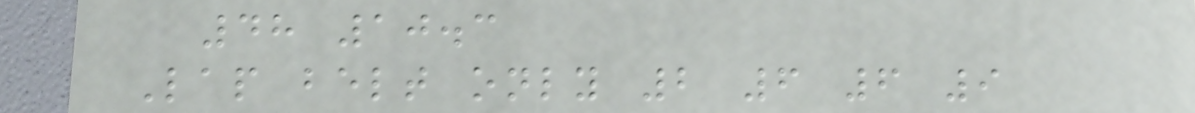48 10.3
Lap belt only 2 6 6 9
